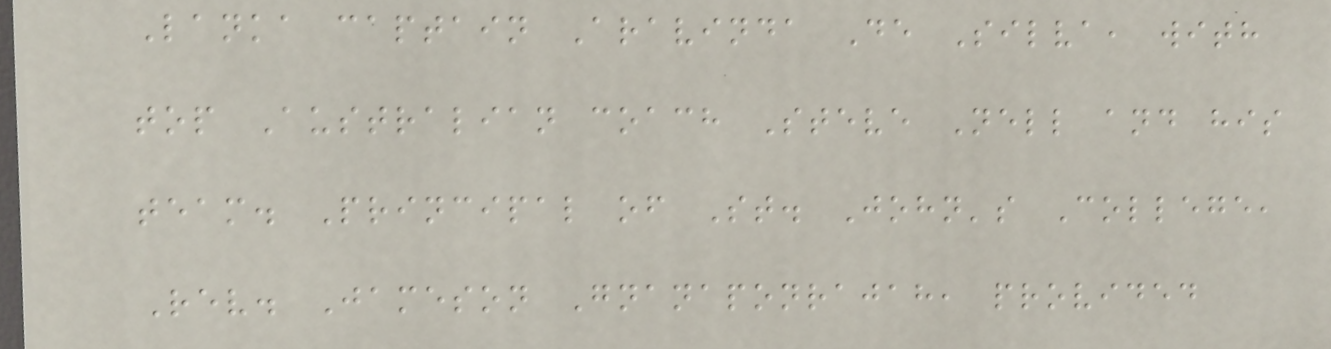Lanka captain Aravinda De Silva, with
top Australian coach Steve Nell and his
team. Principal of St. John's College,
Rev. Jameson Gnanaponrajah, provided
